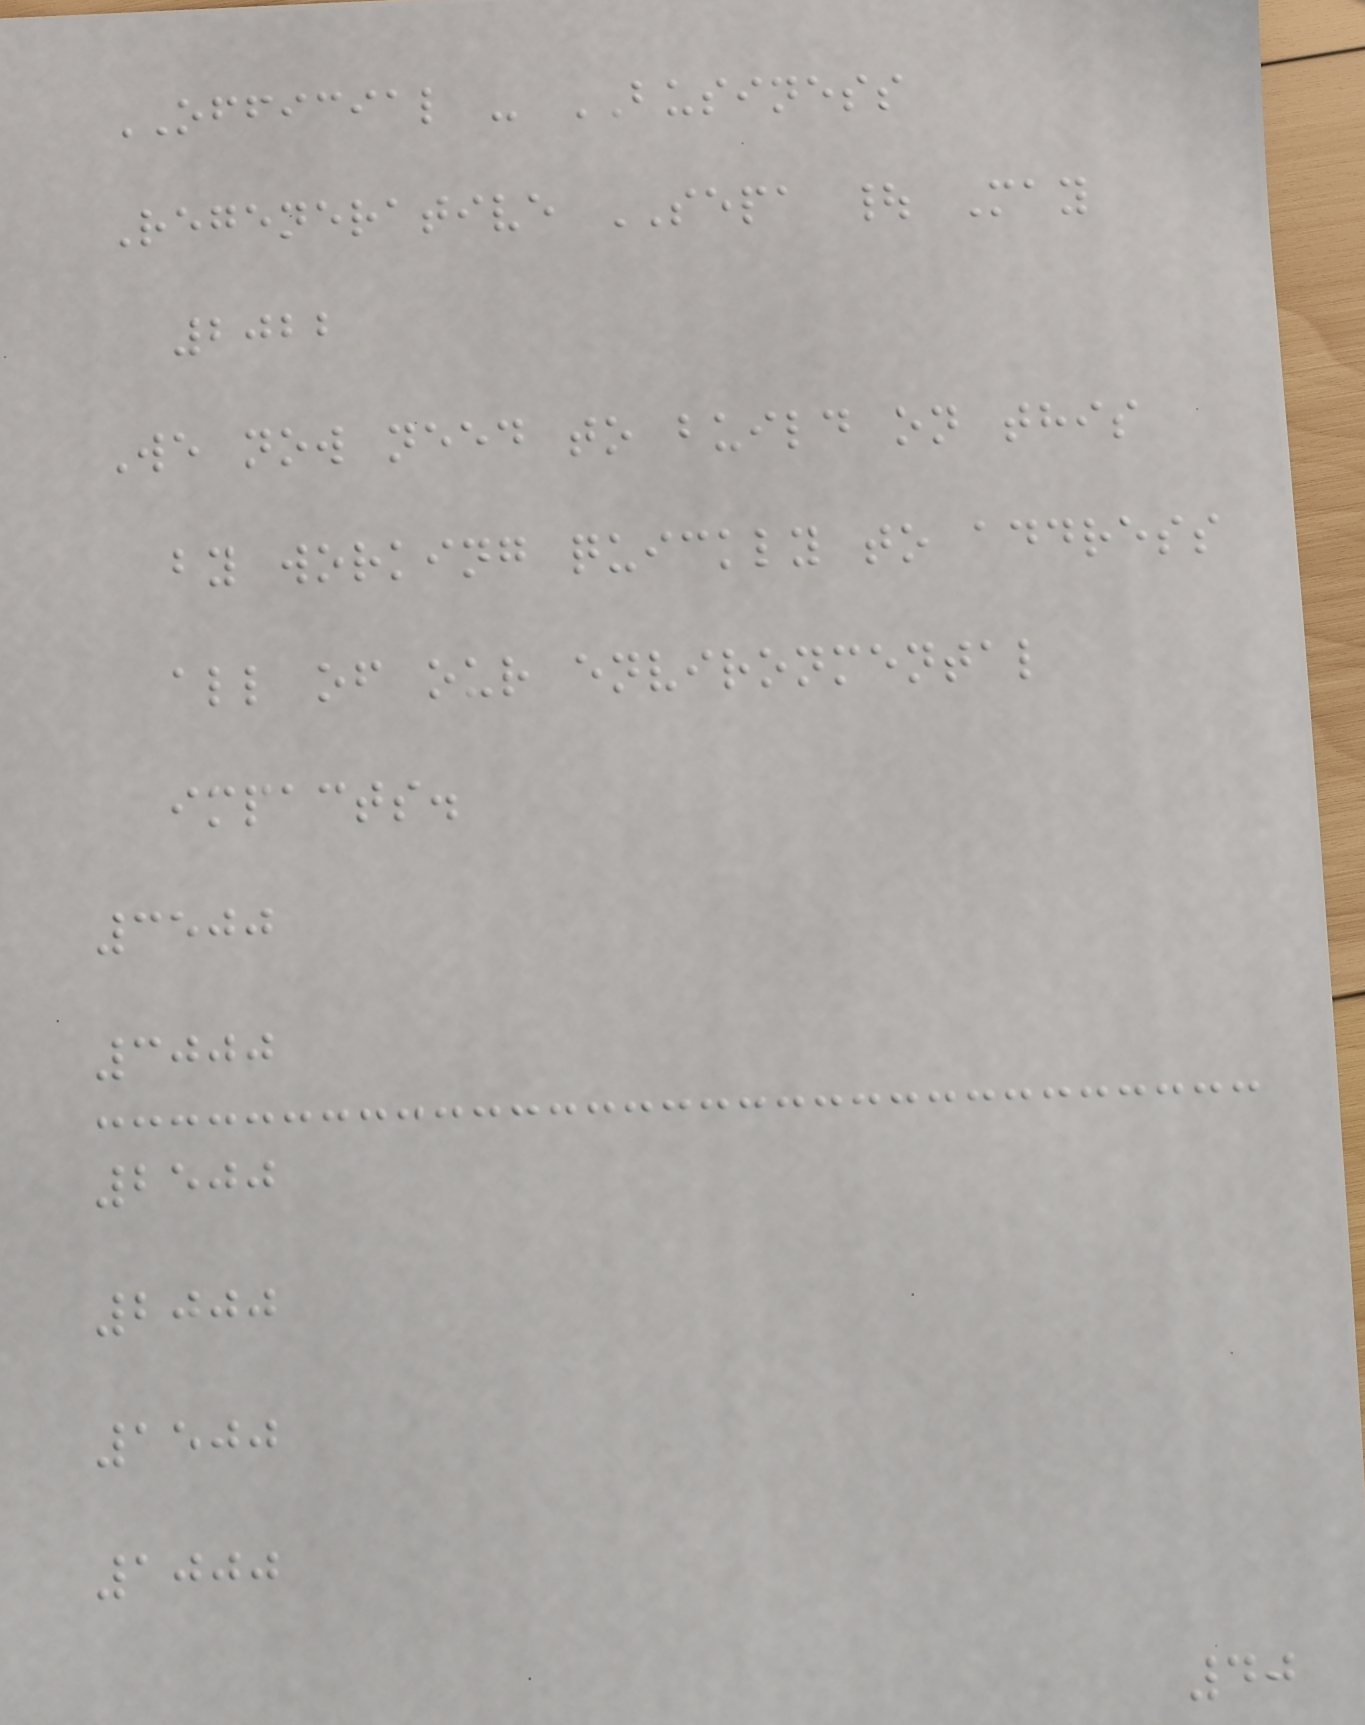OFFICIAL - BUSINESS
Regenerative SEPA | May
2022
We now need to build on this
by working quickly to address
all of our environmental
impacts.
3500
3000
2500
2000
1500
1000
40
